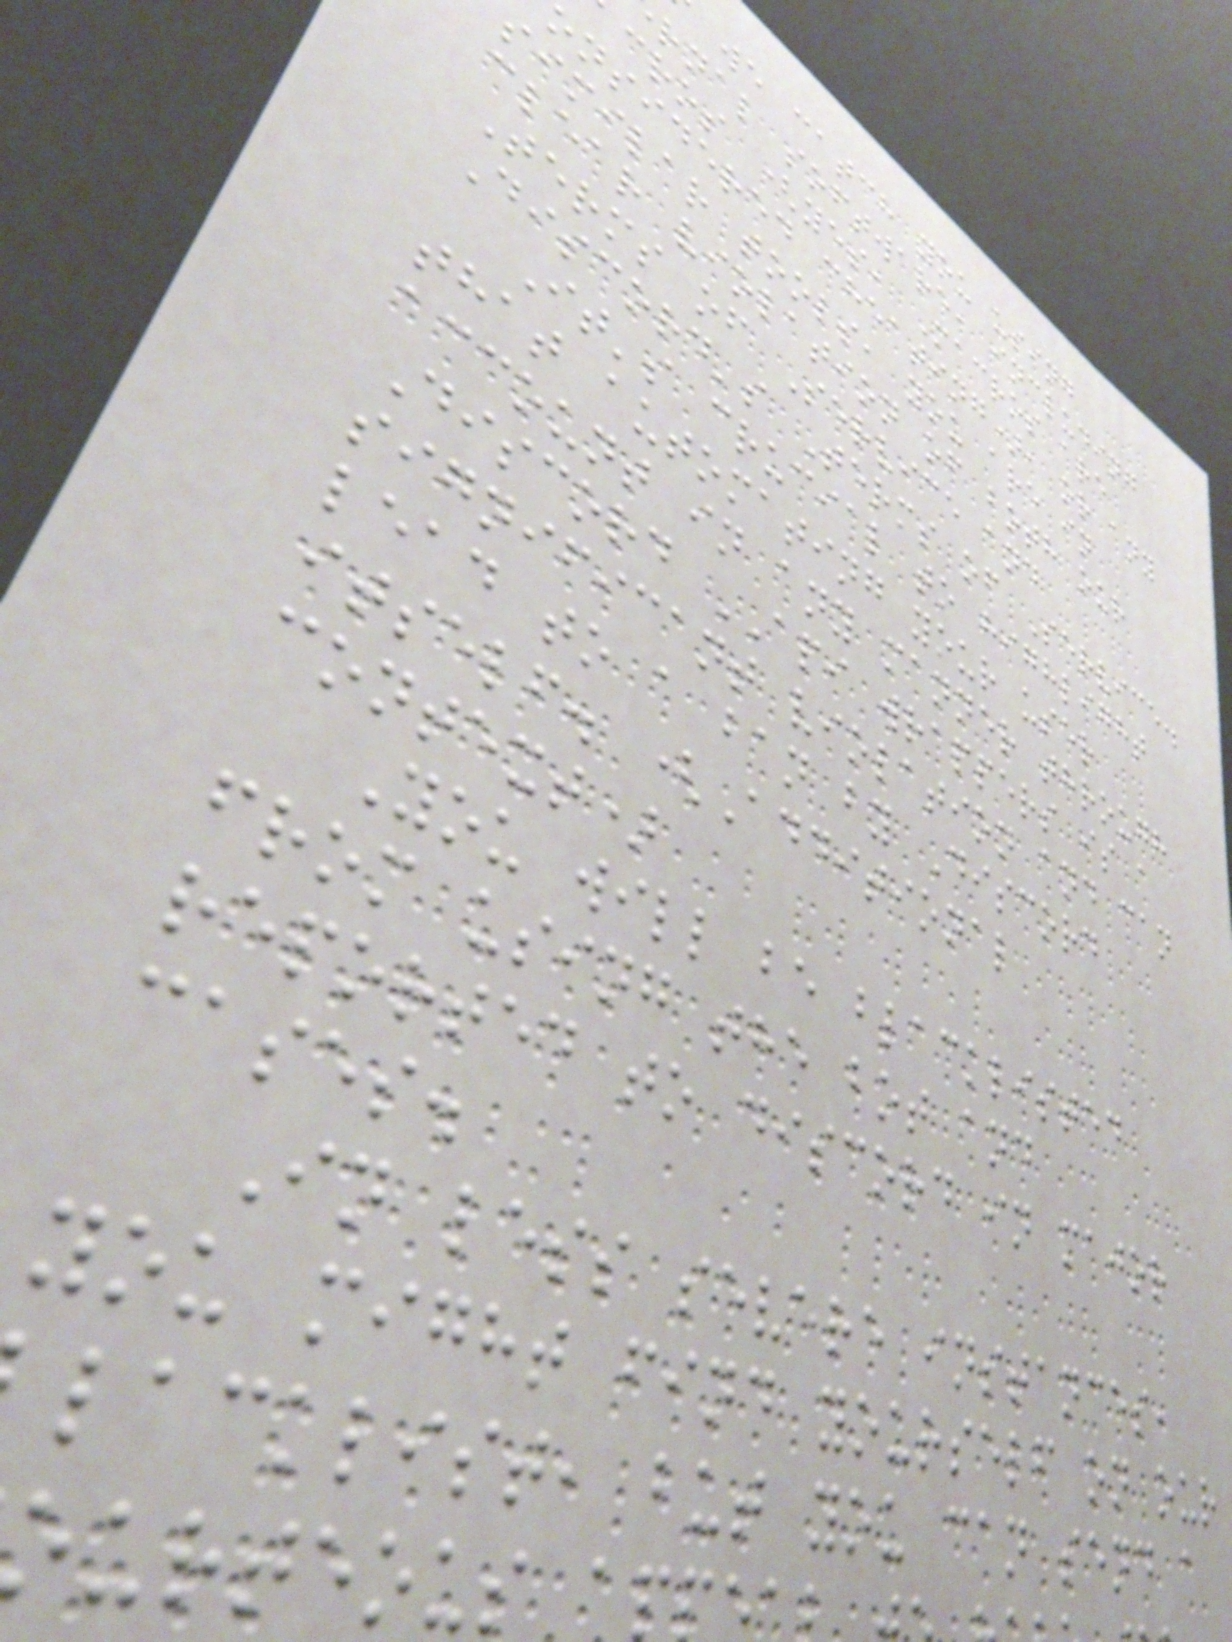we catch you using
rnal software, including
cros (yes, Macros are
onsidered cheating), or any
similar tools, you are in
clear violation of both our
Terms of Service and
Discord's Terms of Service.
It's crucial to highlight
that automating your user
account in any manner through
Discord API wrappers is a
significant violation and can
lead to a ban by Discord
itself. (Additional
context)
You will be blacklisted
from using the bot and
reported to discord in major
cases.
In less severe instances,
you might find yourself on our
lacklist, but you can send a
urteous a
